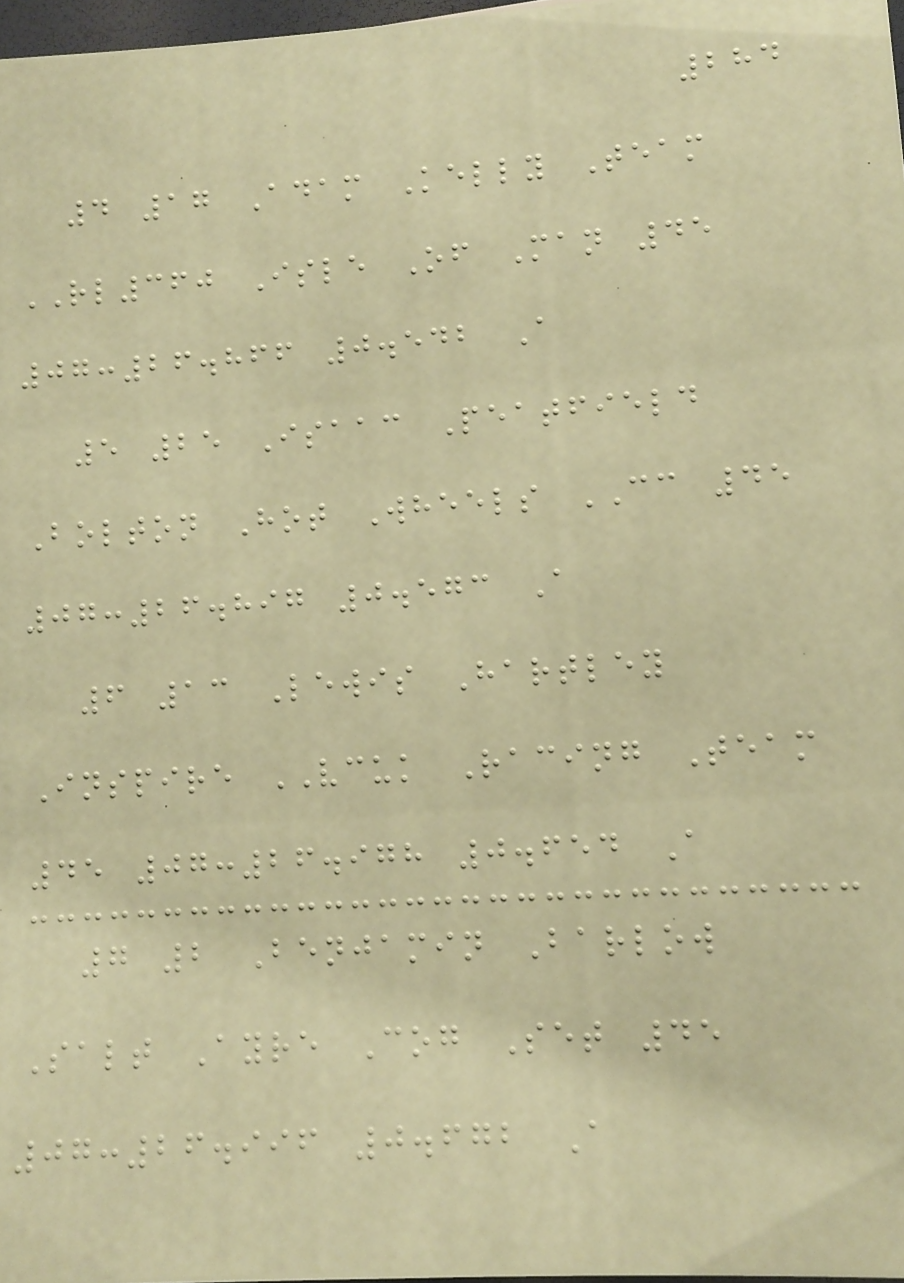284
4 17 Adam Kelly Team
RL360 Isle Of Man 45
07:26.866 0.542 A
5 25 Isaac Peatfield
Bolton Hot Wheels CC 45
07:26.897 0.573 A
6 13 Lewis Hartley
Inspire VCUK Racing Team
45 07:26.978 0.654 A
7 2 Benjamin Barlow
Salt Ayre Cog Set 45
07:26.996 0.672 A
